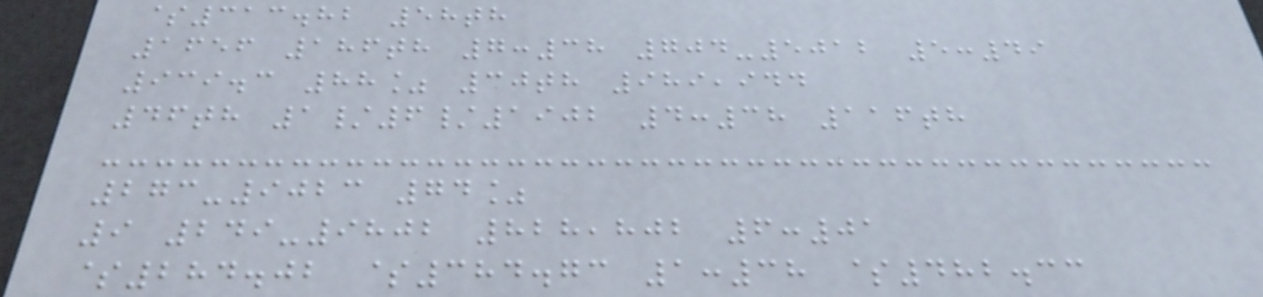$313.82 58th
1656 186th 7:38 704-5012 5:49
939.3 88% 30th 989,944
46th 1/6/1902 4:38 116th
273-9023 74%
9 249-9802 828,802 6:01
$284.02 $384.73 1:38 $482.33
